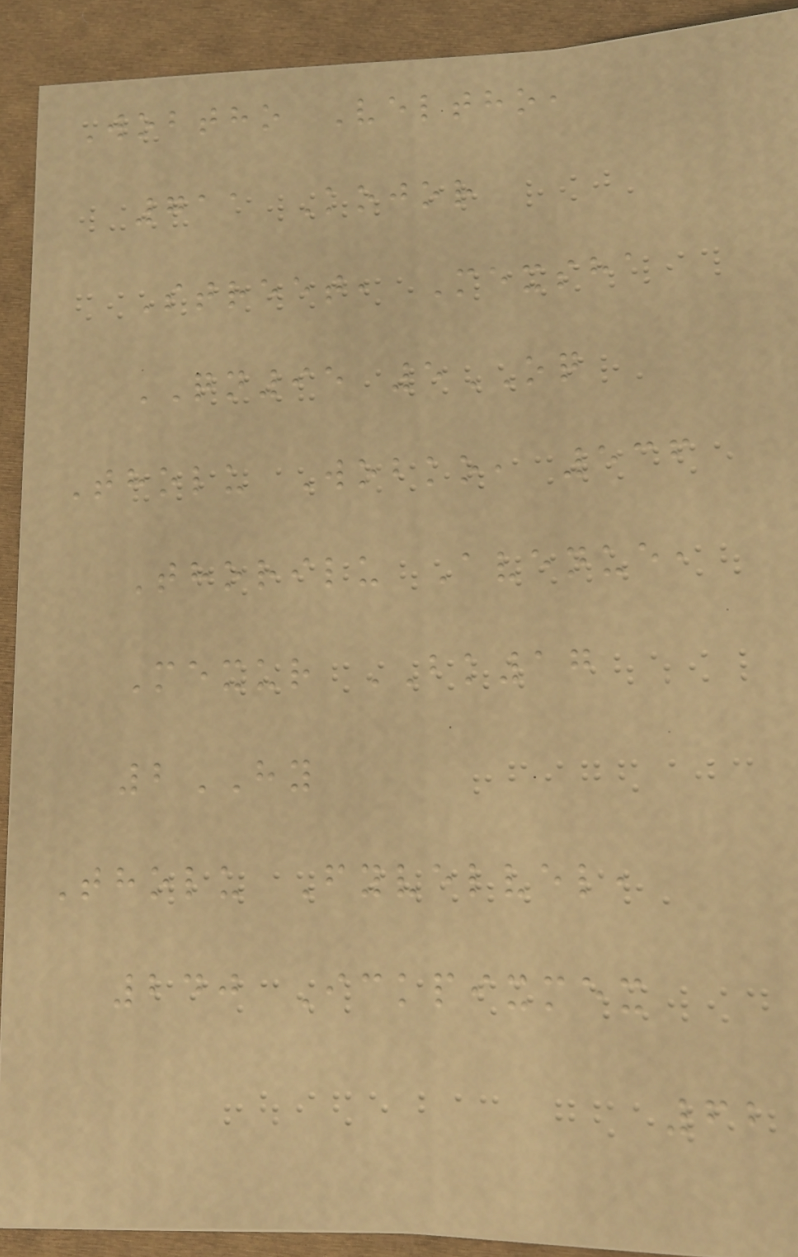Wobtho Veltho,
711 Kojor
Street, Mexsha
QN95 5OQ
Tholu Wobko, 536
Thorilu Avenue,
Mexur BK17
2HY
Tholu Fyvelvel,
240 Ickpixmex
62
